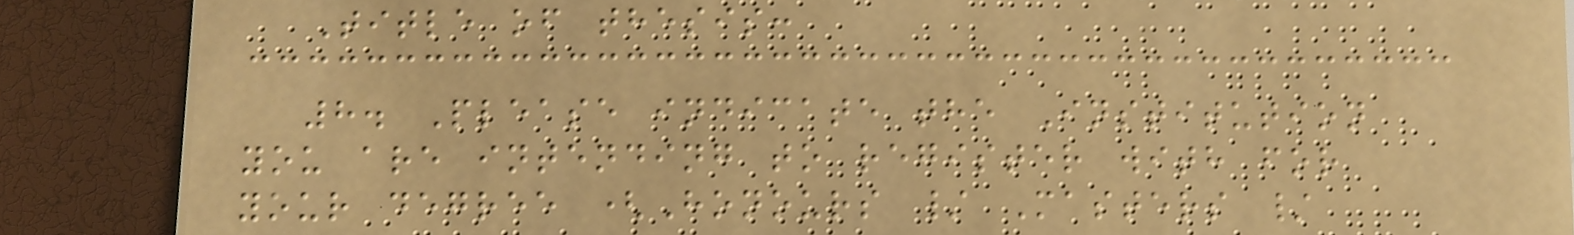Title of thesis:
8. Please indicate the Institution
you are intending to register with for
your degree (Honours / Masters /
